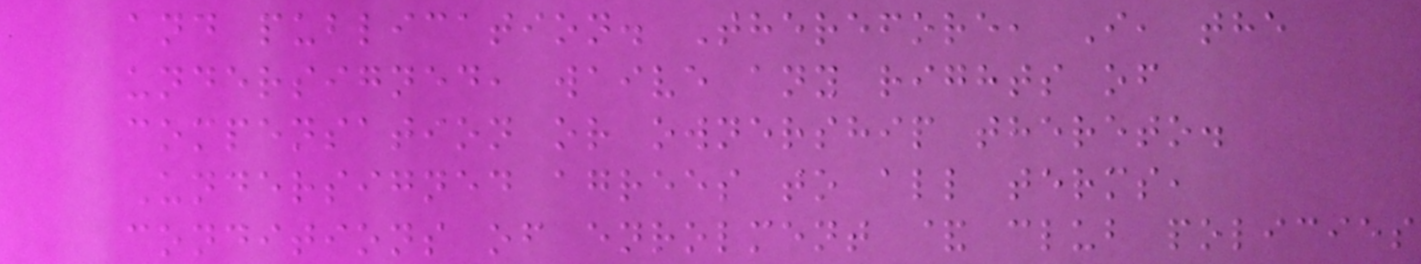and publication. Therefore, I, the
undersigned, waive any rights of
compensation or ownership thereto.
Undersigned agrees to all terms,
conditions of enrolment & club policies
